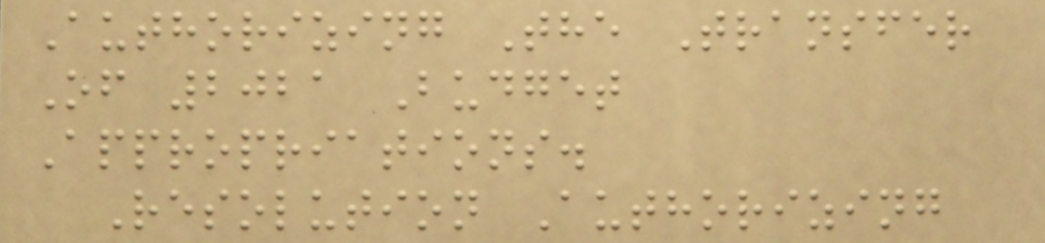Authorizing The Transfer
Of 2021 Budget
Appropriations.
Resolution Authorizing
